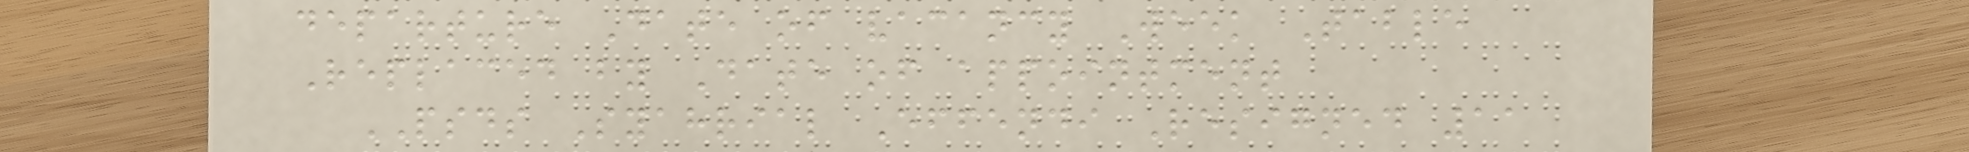departure Date of vacancy Week Table
Replaced by Date of appointment
PSDS Syahrial Effendi Resigned 11
